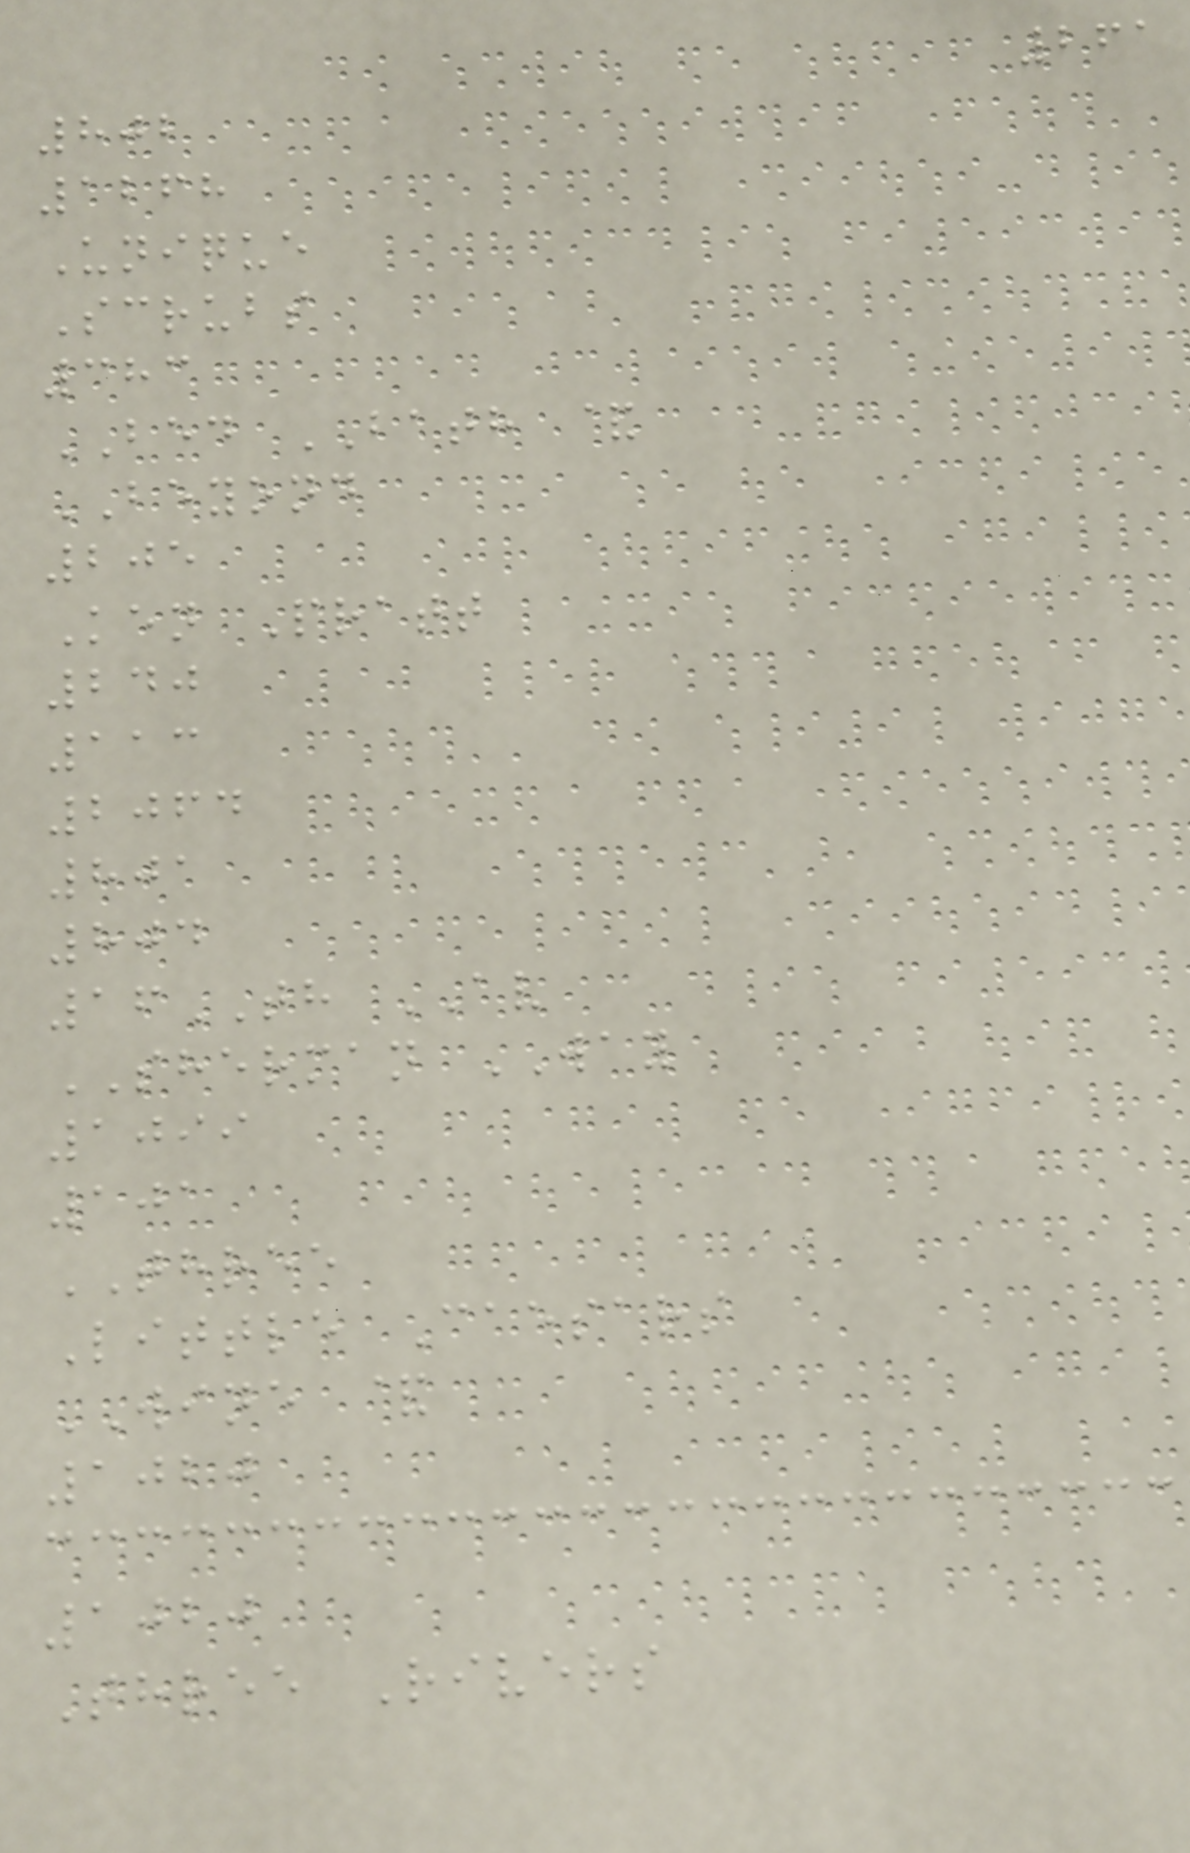261
802
1268
Unique
Scrubs
383
BED BATH &
BEYOND
205
Ken Pratt
240
113
2064
801
804
16TH AV
SHERMAN WAY
1099
101
THREE
Little Caesars
WINE &
1020
1020
Three Rivers
